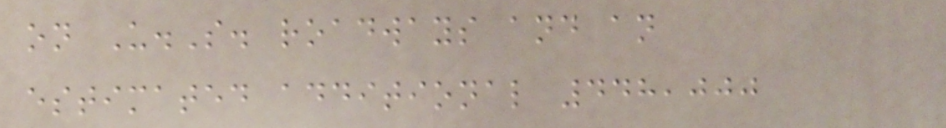on U.S. roadways and an
estimated additional 448,000
